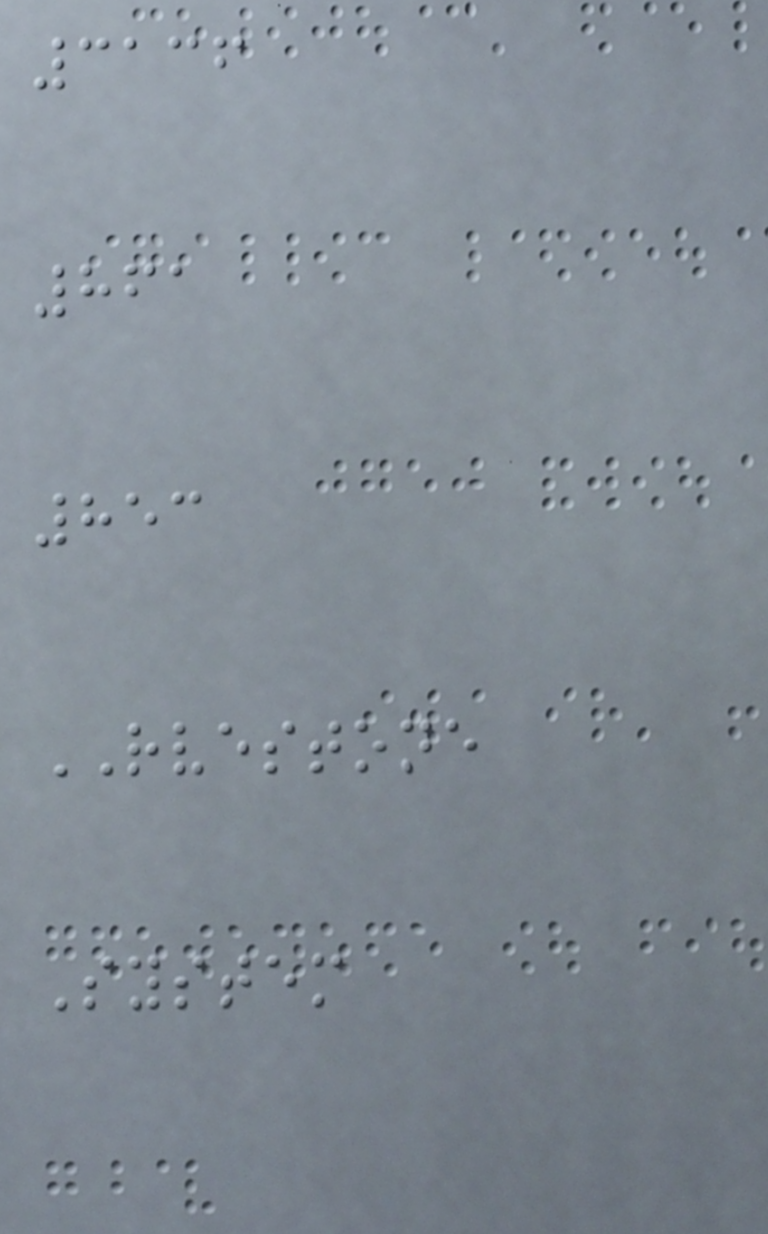3136
861
853
RVESTONE
System
